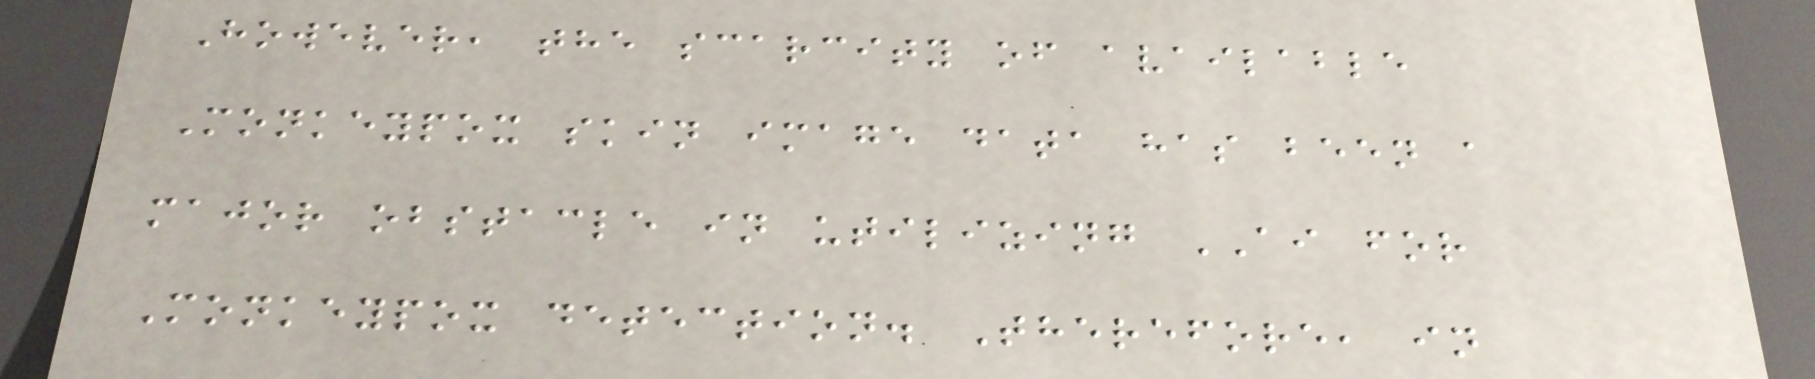However, the scarcity of available
Monkeypox skin image data has been a
major obstacle in utilizing AI for
Monkeypox detection. Therefore, in
